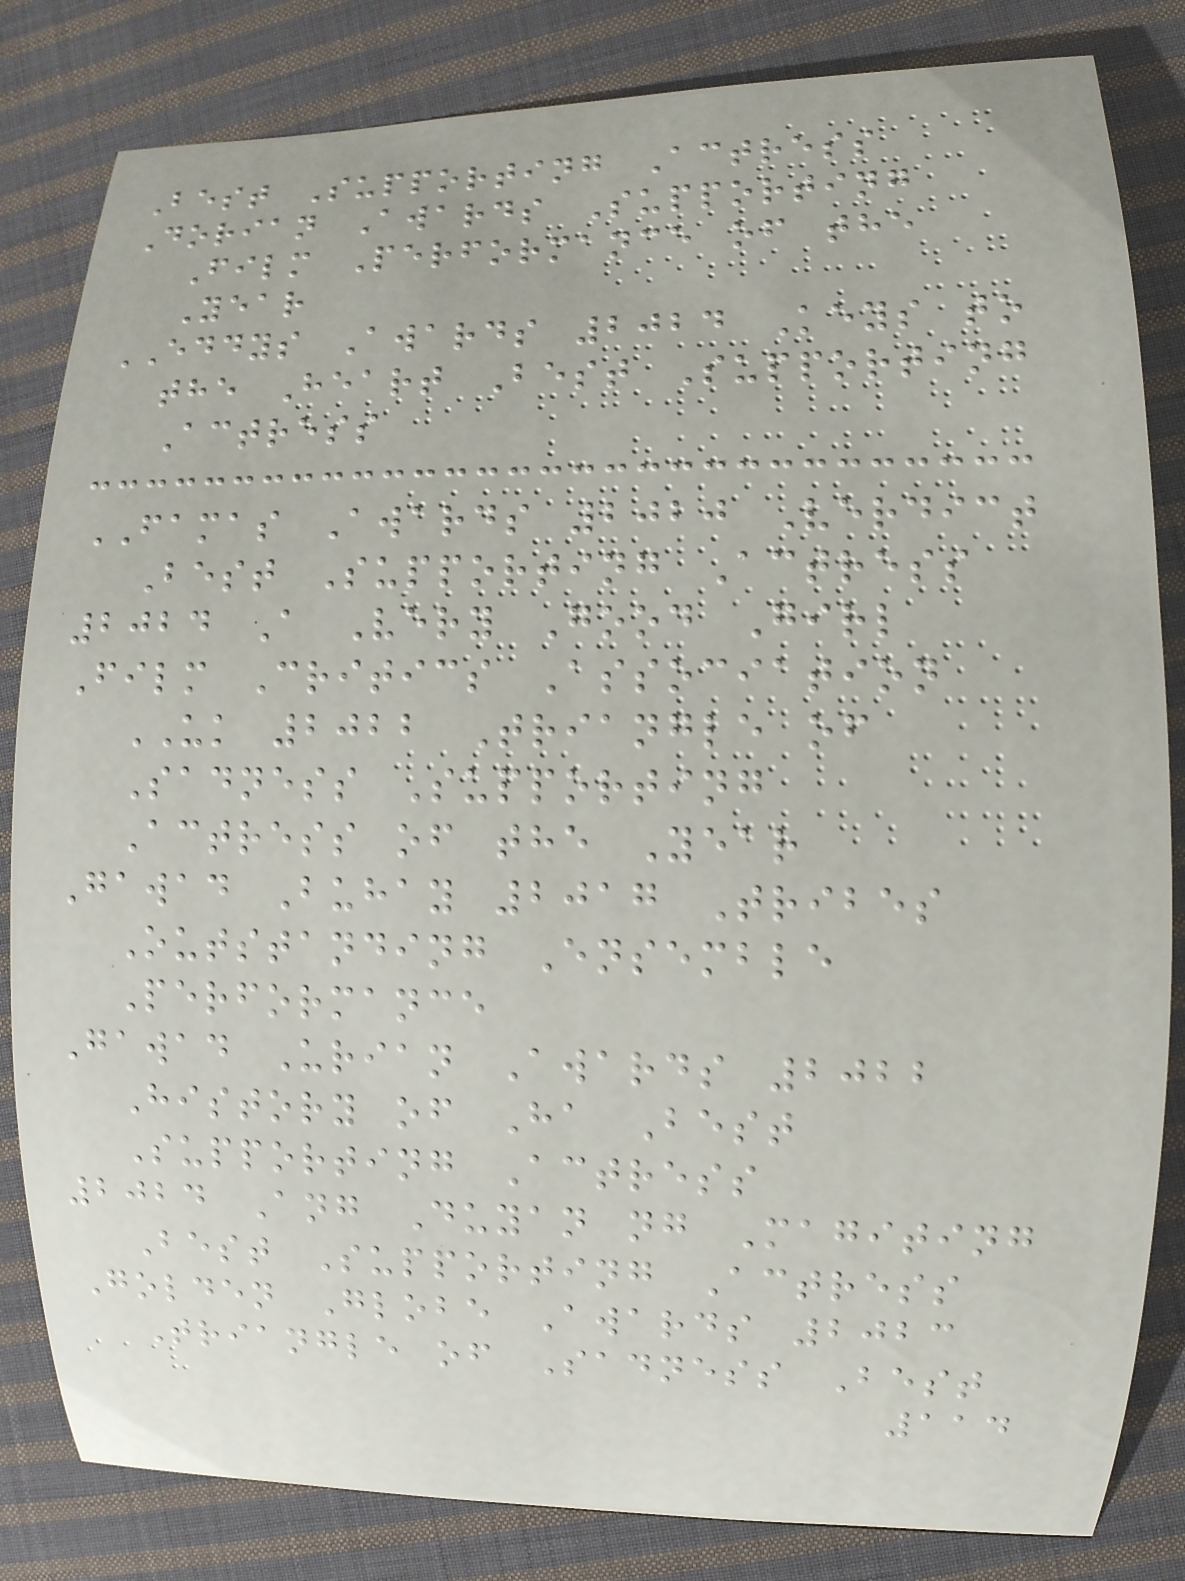Best Supporting Actress
Dorian Awards Supporting
Film Performance of the
Year
EDDYS Awards 2024 Keys to
the Heart Best Supporting
Actress
FAMAS Awards 2020 Verdict
Best Supporting Actress
2024 A Very Good Girl
Film Critics Association
UK 2022 Triangle of
Sadness Supporting
Actress of the Year
Gawad Buhay 2017 Tribes
Outstanding Ensemble
Performance
Gawad Urian Awards 2022
History of Ha Best
Supporting Actress
2024 Ang Duyan ng Magiting
Best Supporting Actress
Golden Globe Awards 2023
Triangle of Sadness Best
114
